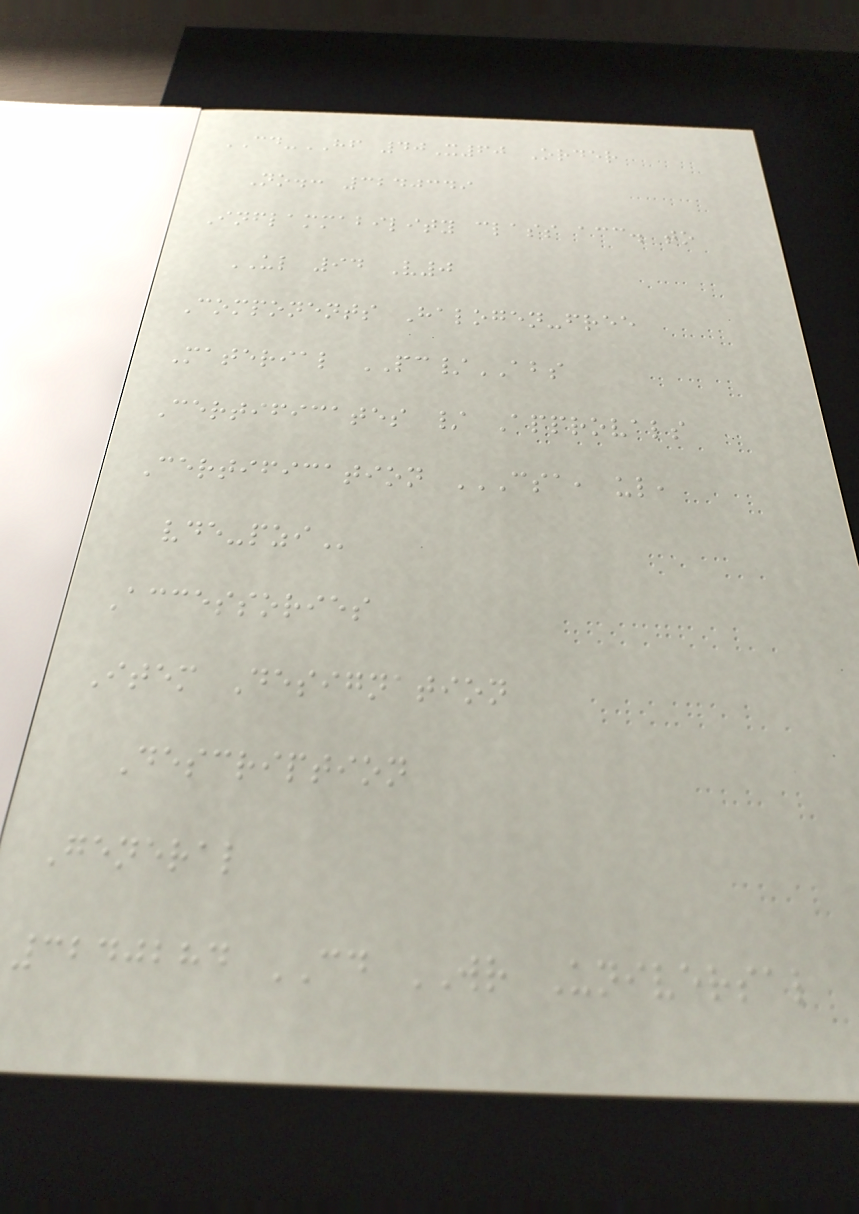CD-HF 40X60 Order
No.: 3240349
Inflammability class acc. to
UL 94 V0
Components Halogen-free
Material PC/ABS
Certificates / Approvals
Certification CSA, UL,
VDE-PZI
Accessories
Item Designation
Description
General
3240284 CD WR Universal
